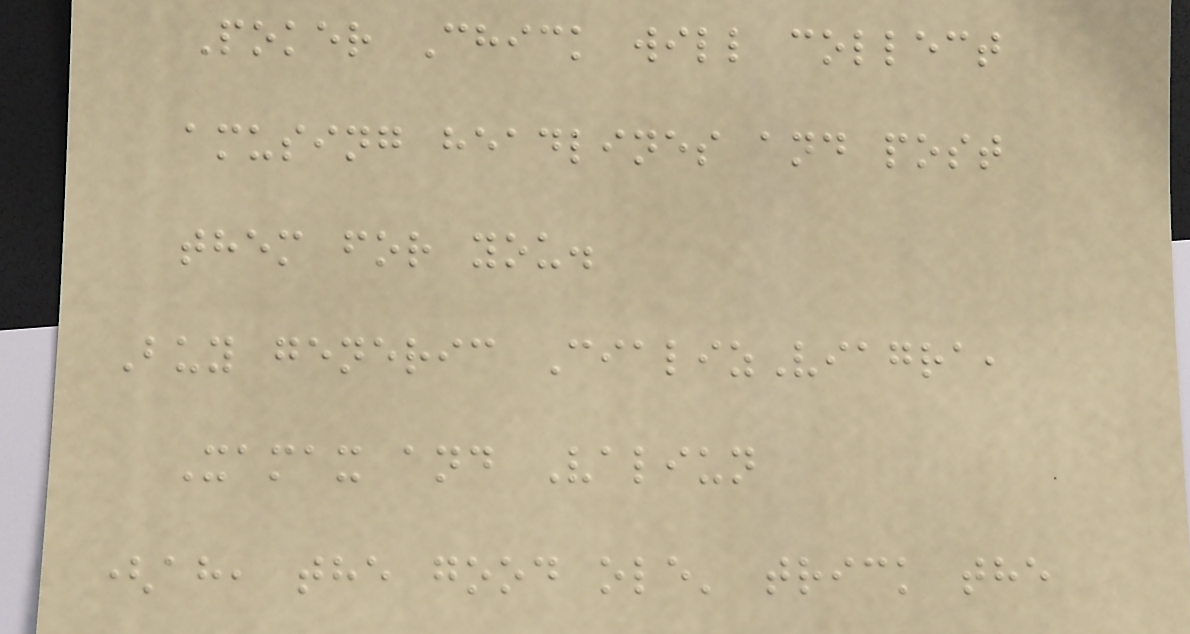Poker Chick will collect
amusing headlines and post
them for you.
Buy generic CializViagra,
Xamax and Valiun
(ah, the good ole' trick the
